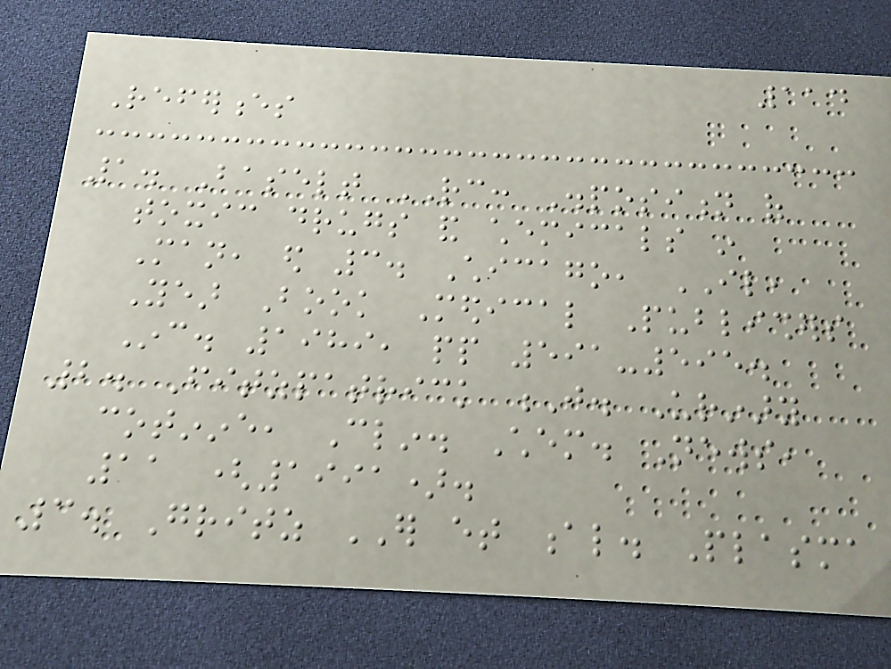114
References
1. Baselt RC: Disposition of
toxic drugs and chemicals in
Man, ed 3. Chicago, IL,
Year Book Medical Publishers
Inc. 1989, pp 591-595.
2. Fitzpatrick J. Urinary
cotinine, Clin. Chem. News,
11 (1991).
3. Gritz ER et al. Plasma
